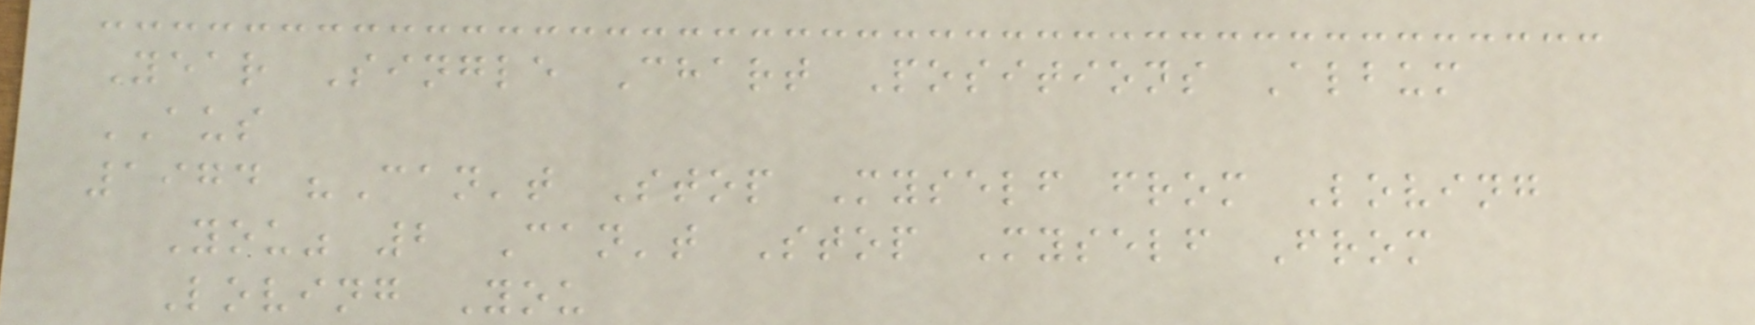Year Single Chart Positions Album
AUS
1974 "Can't Stop Myself from Loving
You" 2 Can't Stop Myself From
Loving You
